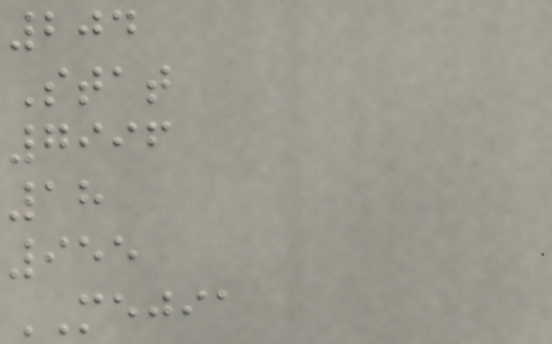204
Stat
7996
18
955
MEJIA
